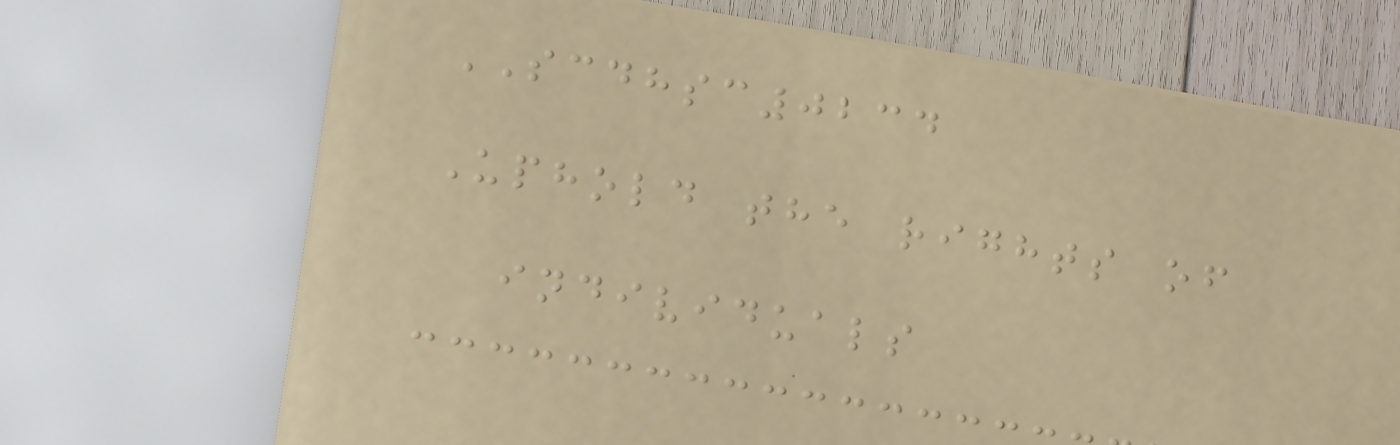SCDHSC0234
Uphold the rights of
individuals
